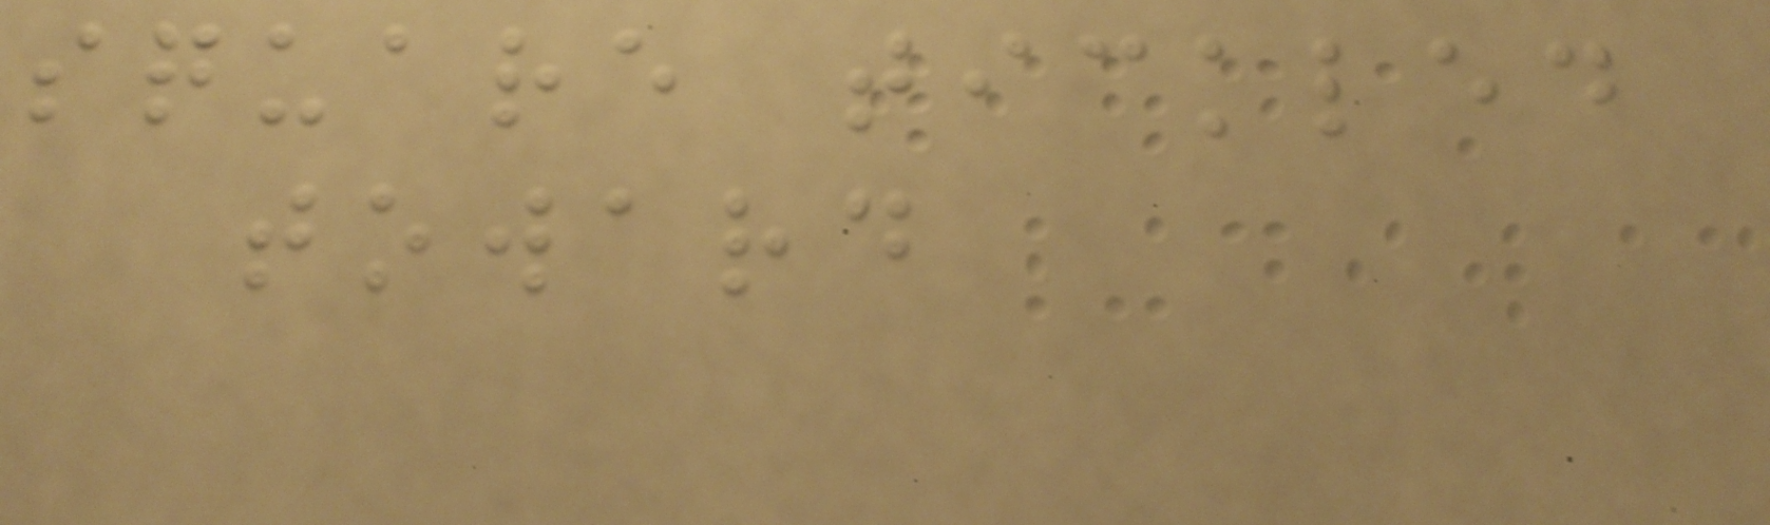square tickled
toward
